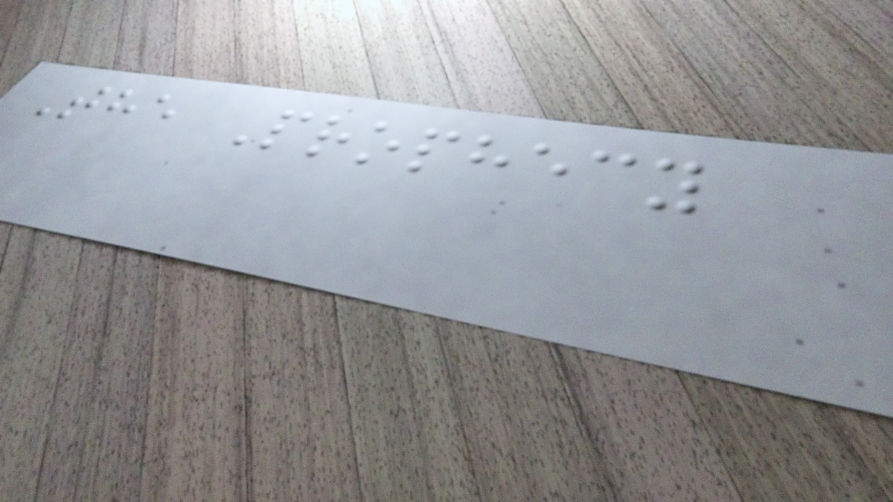The Prophecy
